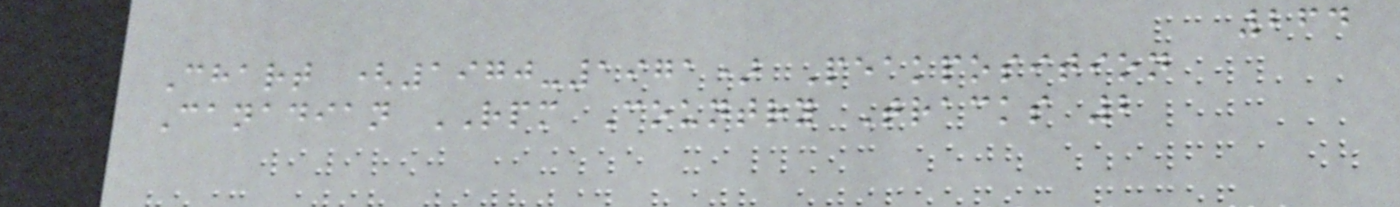264
Chart (1970-1971) Peakposition
Canadian RPM Country Tracks 2
